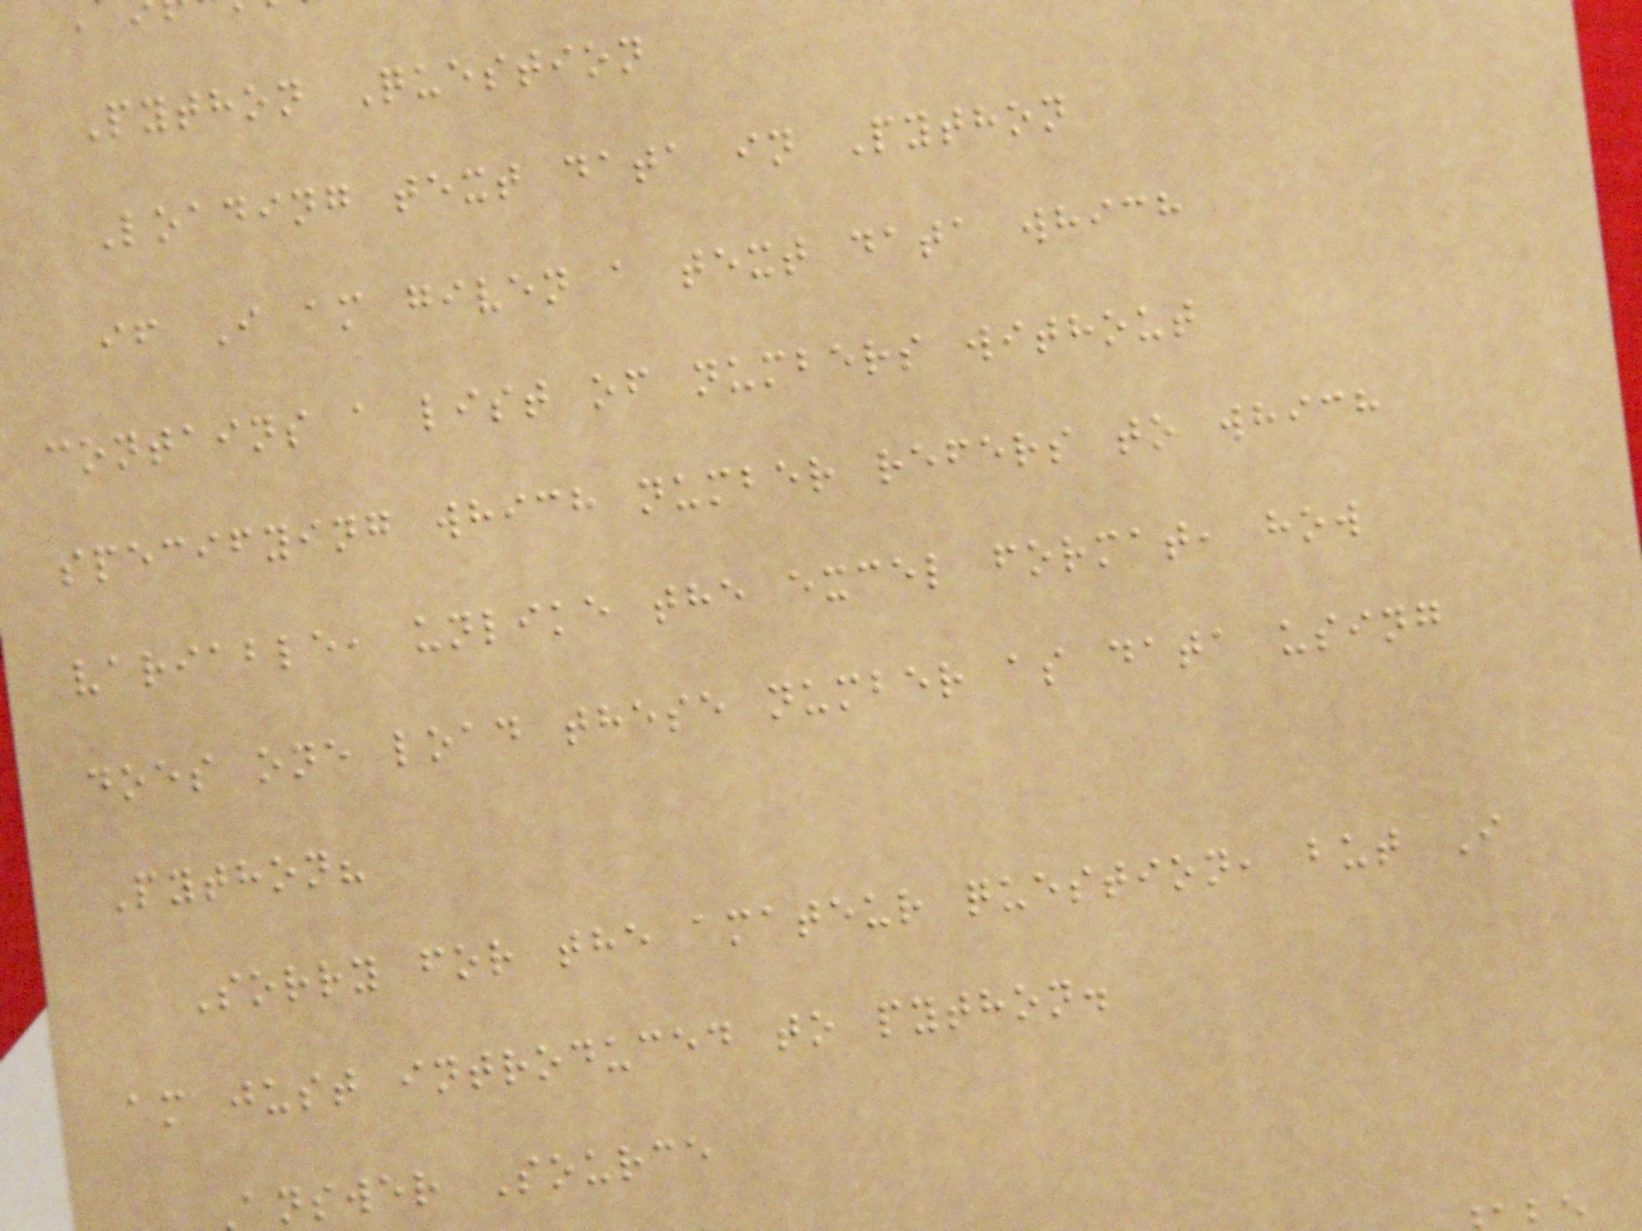Python Question
Loading text data in Python
if I am given a text data which
contains a list of numbers without
specifying which number refers to which
variable, unlike the excel format, how
does one load these number as data using
Python?
Sorry for the amateur question, but I
am just introduced to python.
answer Source
